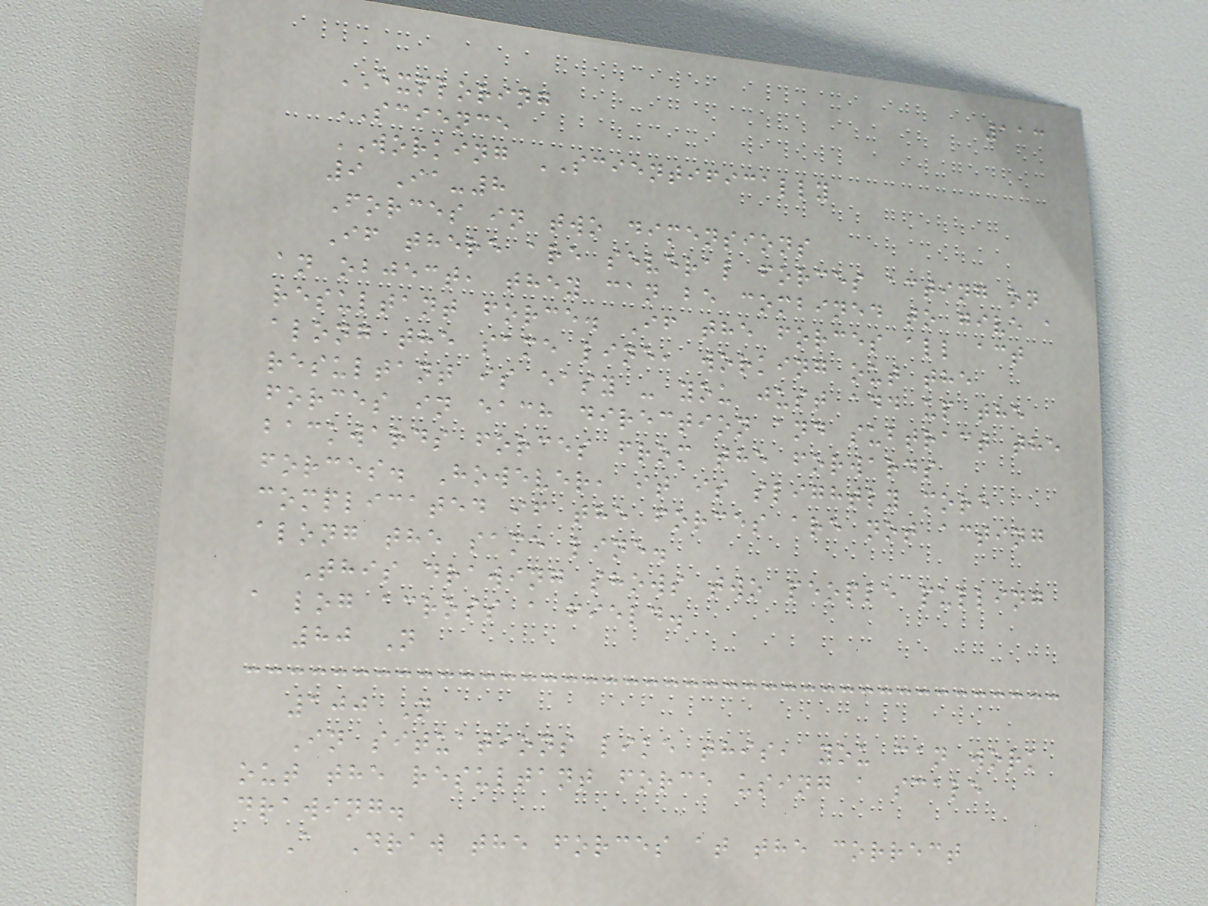113
EXPLORING
SCIENCE
WORKING SCIENTIFICALLY
9 Ia-8
Forces in two dimensions
If there are several forces acting on
an object, they can be combined to give a
resultant force. If the forces all act
along the same line, working out the
resultant is easy - you just add up the
forces in each direction and subtract the
backwards forces from the forwards
forces. However, it is slightly more
complicated if the forces are not acting
along the same line.
This drawing shows two people pulling
a log across a field.
80 N
100 N
In situations like this, you can work
out the resultant force using a scale
drawing.
A Draw the forces at the correct
